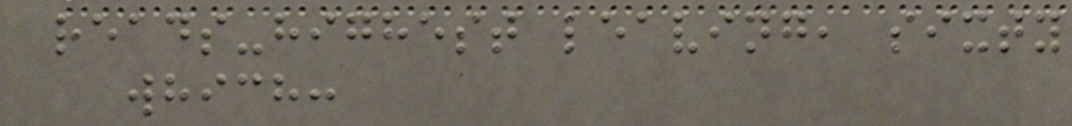reads-highest leaving, sixty
which:
